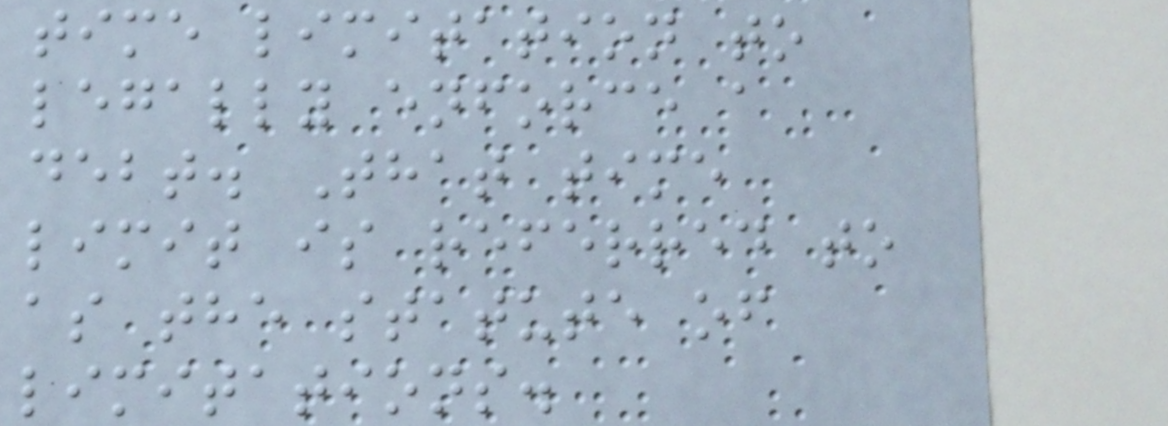time limitation to
legally enforce a
debt. That time
limit is referred to
as the statute of
limitations.
